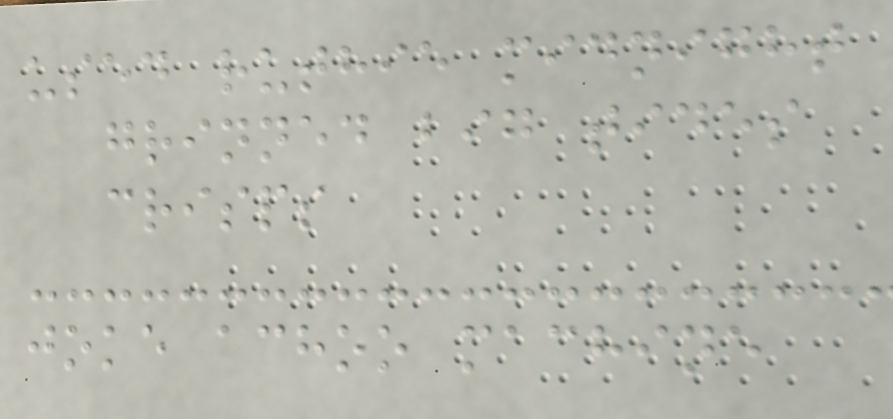used ruthie midnight
grinned big tides
crisps
joke achoo machine
